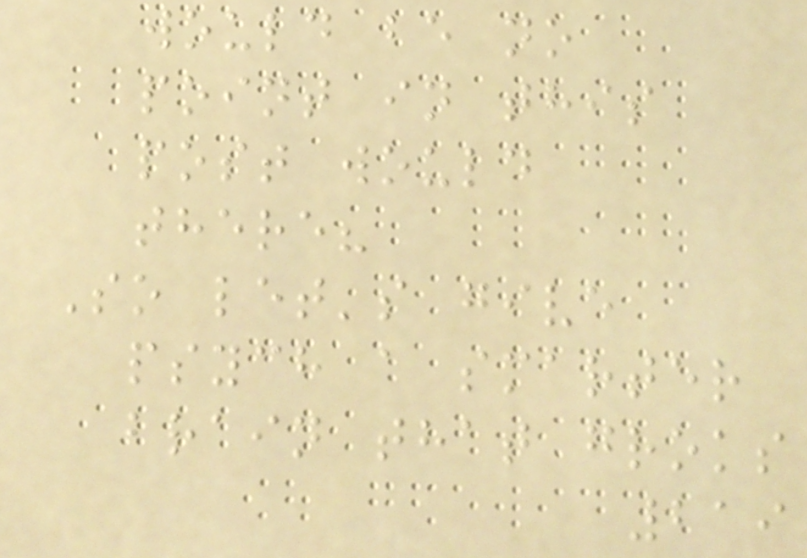would be no
point in this
post would
there?
So let's give
psych a smarter
brain that groks
219
